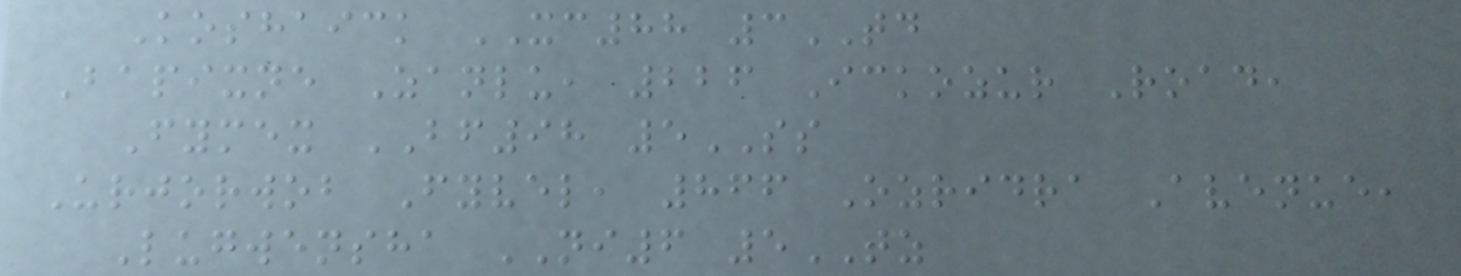Koshaick XC88 3TD
Bapixne Zanlu, 226 Ickozur Road,
Fymex BF98 5SS
Urjorwob Fyvel, 866 Ozridra Avenue,
Lugwensha NI6 5TZ
